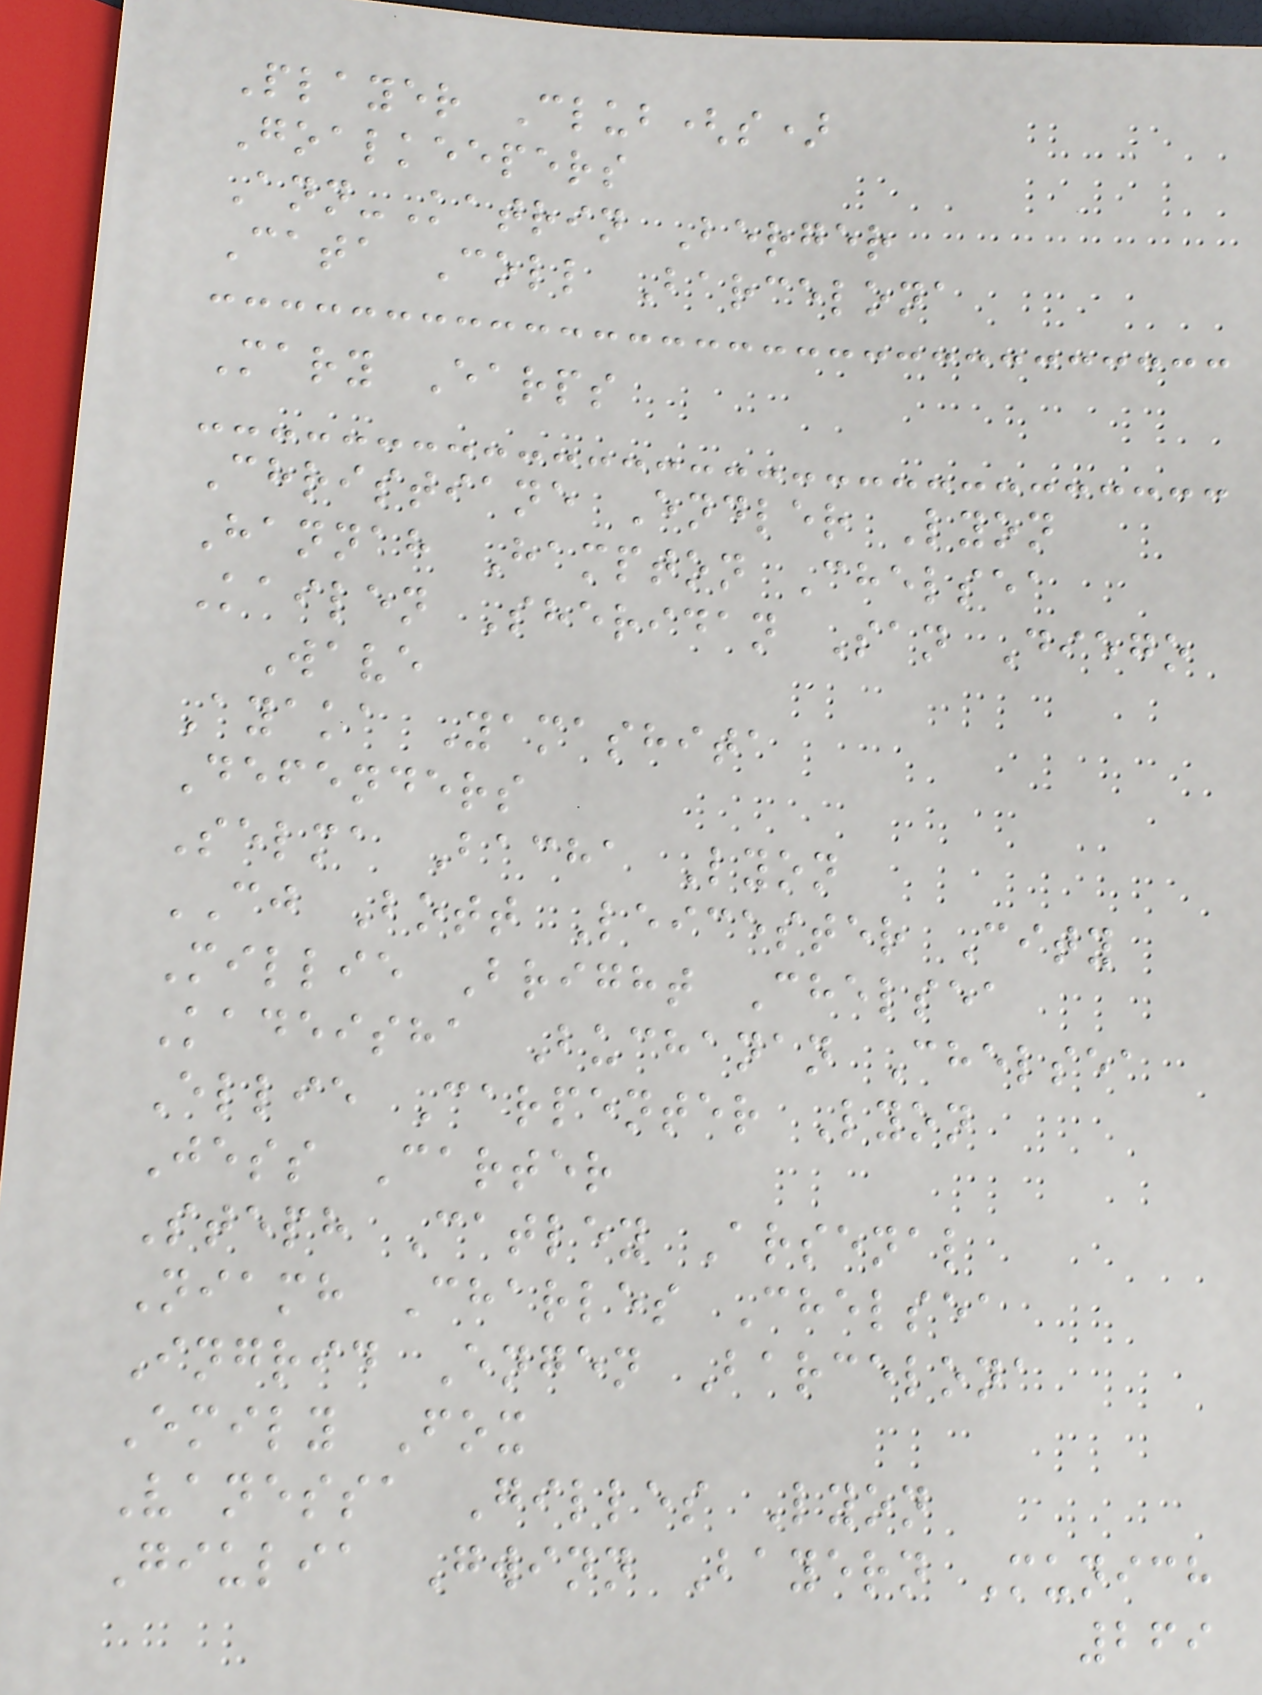Player Club(s)
Goalkeepers
Ann-Katrin Berger
Cata Coll Barcelona
Mary Earps
Christiane Endler Lyon
Hannah Hampton Chelsea
Kailen Sheridan San Diego
Wave
Ayaka Yamashita
Defenders
Selma Bacha Lyon
CJ Bott Leicester City
Millie Bright Chelsea
Kadeisha Buchanan Chelsea
Ellie Carpenter Lyon
Jess Carter
Steph Catley Arsenal
Niamh Charles Chelsea
Ingrid Engen Barcelona
Emily Fox
Vanessa Gilles Lyon
Giulia Gwinn Bayern Munich
269
